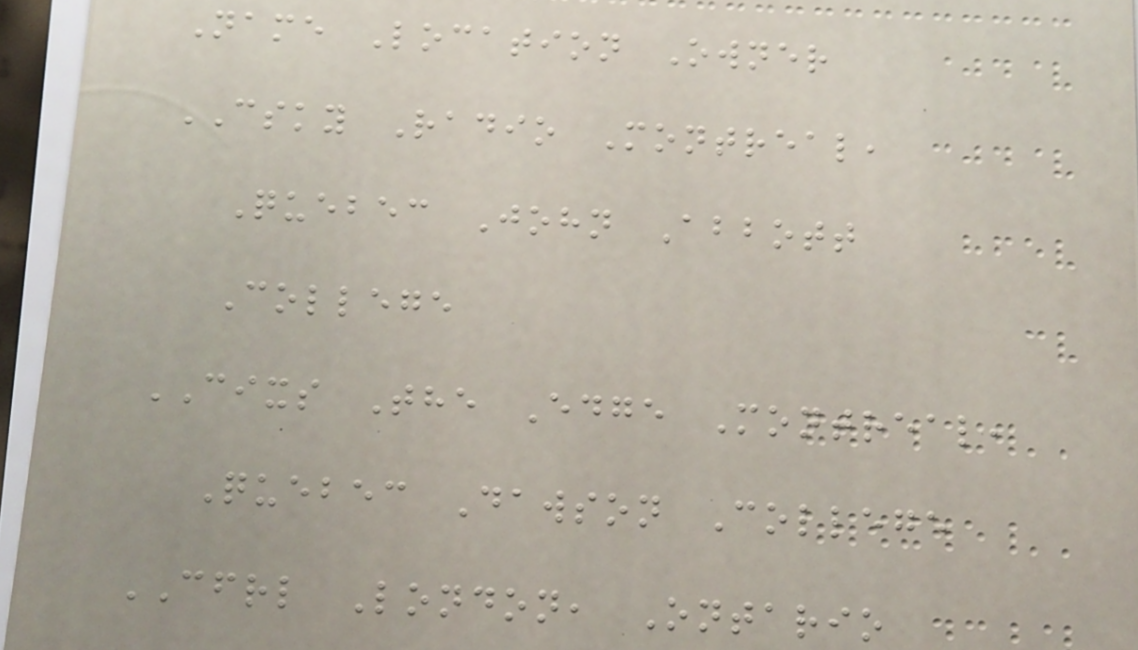Name Location Owner
CSKY Radio Montreal,
Quebec John Abbott
College
CIXS The Edge Montreal,
Quebec Dawson College
CFRL London, Ontario
